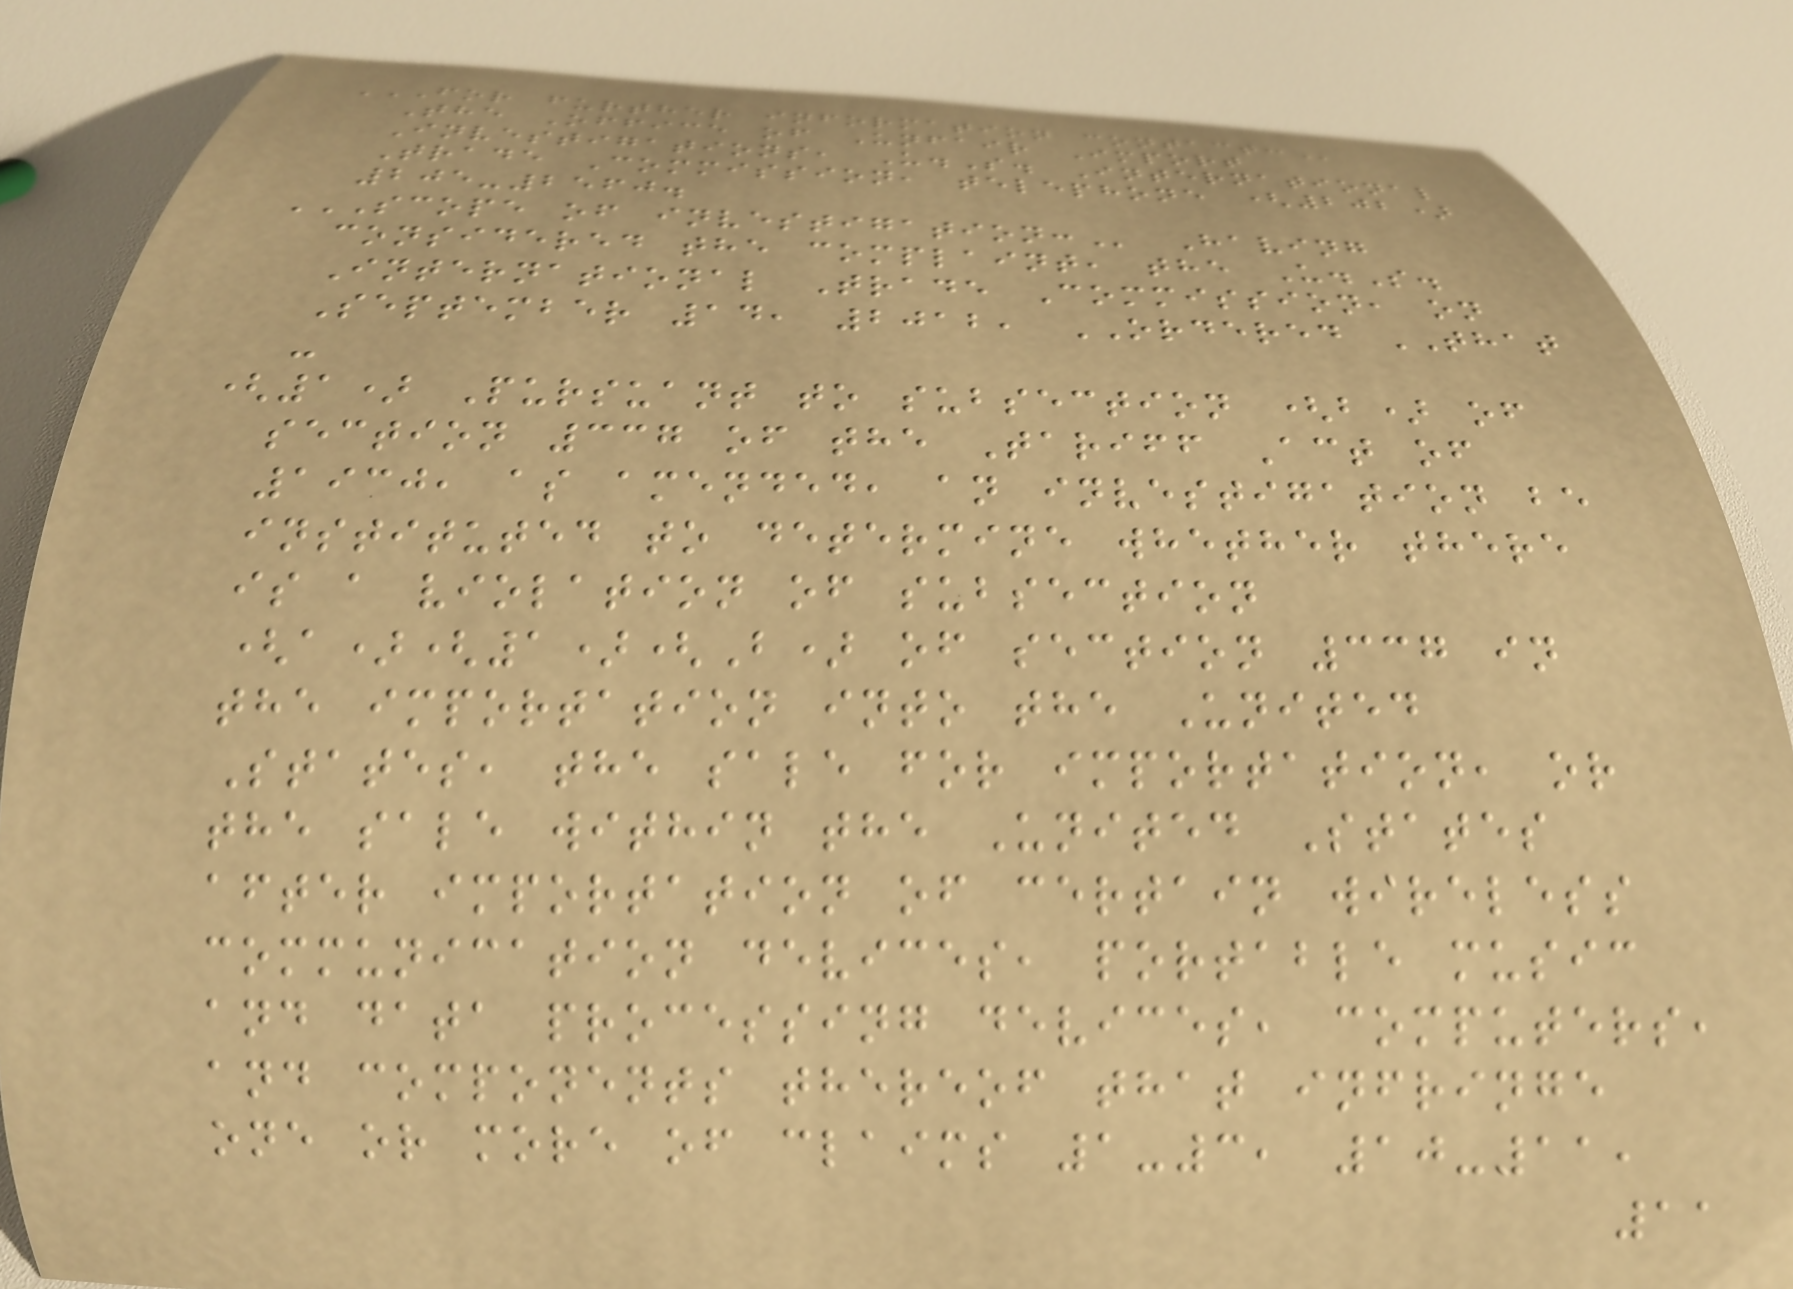FOR FURTHER INFORMATION CONTACT:
The Office of Unfair Import
Investigations, U.S. International
Trade Commission, telephone (202)
205-2560.
SCOPE OF INVESTIGATION: Having
considered the complaint, the U.S.
International Trade Commission, on
September 14, 2012, ORDERED THAT
-
(1) Pursuant to subsection (b) of
section 337 of the Tariff Act of
1930, as amended, an investigation be
instituted to determine whether there
is a violation of subsection
(a)(1)(B) of section 337 in
the importation into the United
States, the sale for importation, or
the sale within the United States
after importation of certain wireless
communication devices, portable music
and data processing devices, computers,
and components thereof that infringe
one or more of claims 1-3, 10-11,
11
